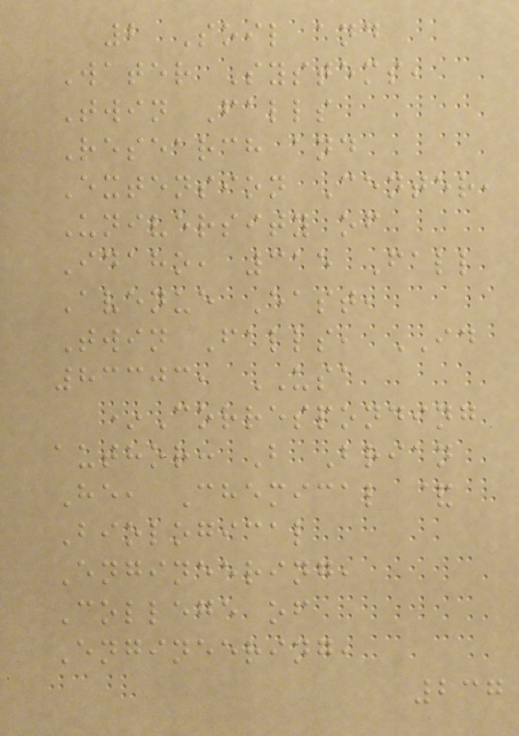2 Soil and
Water Systems,
Twin Falls
Research and
Extension Center,
University of
Idaho, 315 Fall
Avenue East,
Twin Falls, ID
83303, USA
*Corresponding
author: B Brian
He, Chemical &
Biological
Engineering,
College of
Engineering,
237
